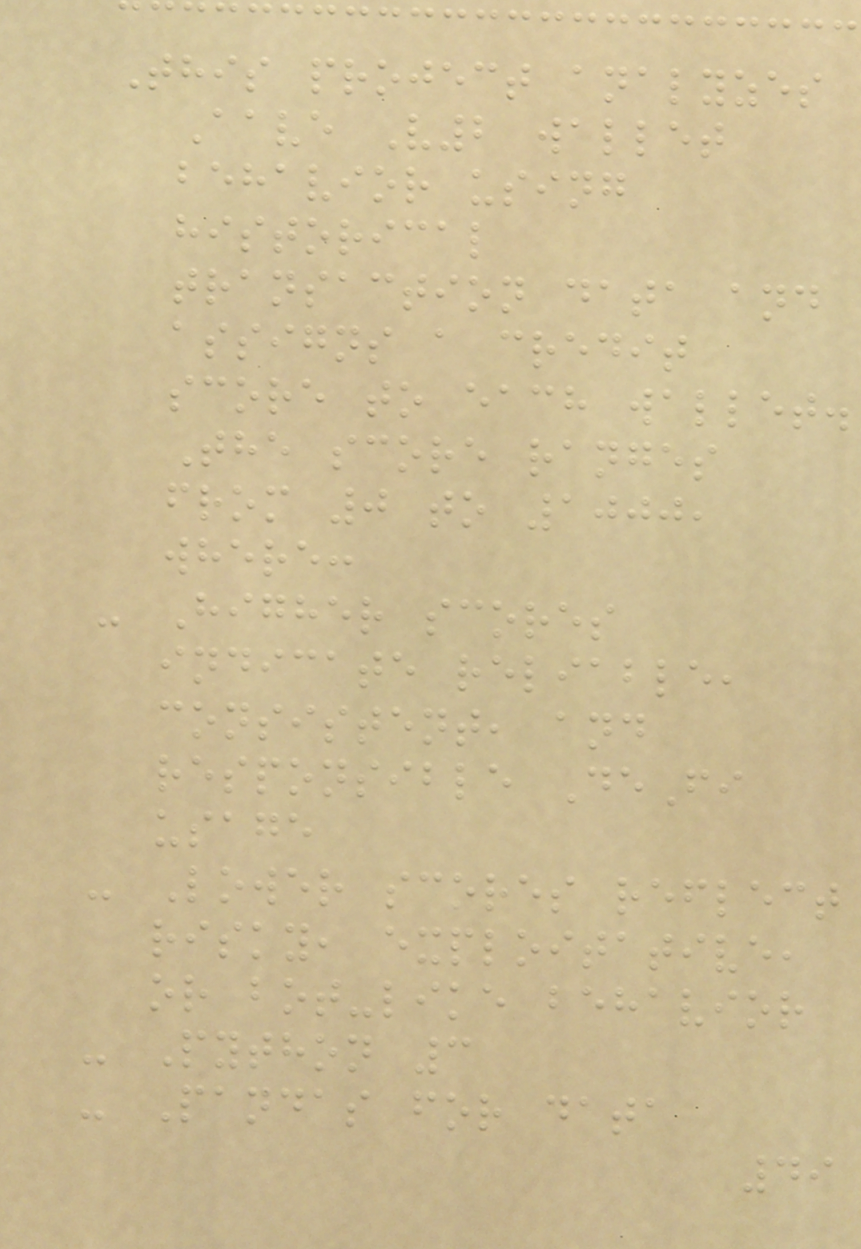This project analyzes
Aave V2 wallet
behavior using
historical
transaction data and
assigns a credit
score to each wallet.
The score ranges
from 0 to 1000,
where:
- Higher scores
indicate reliable,
consistent, and
responsible DeFi
usage
- Lower scores reflect
risky, exploitative,
or bot-like behavior
- Python 3
- Pandas for data
49
